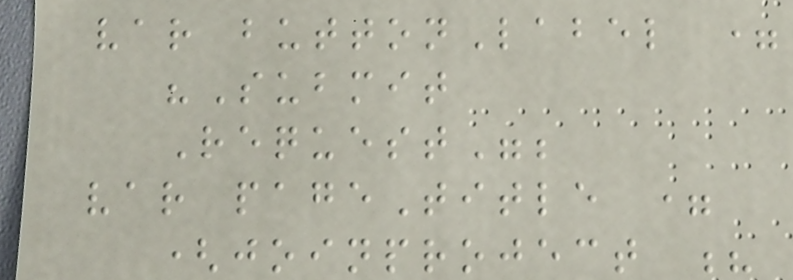var buttonLabel =
"Submit
Request";
var pageTitle =
(joinproject ?
